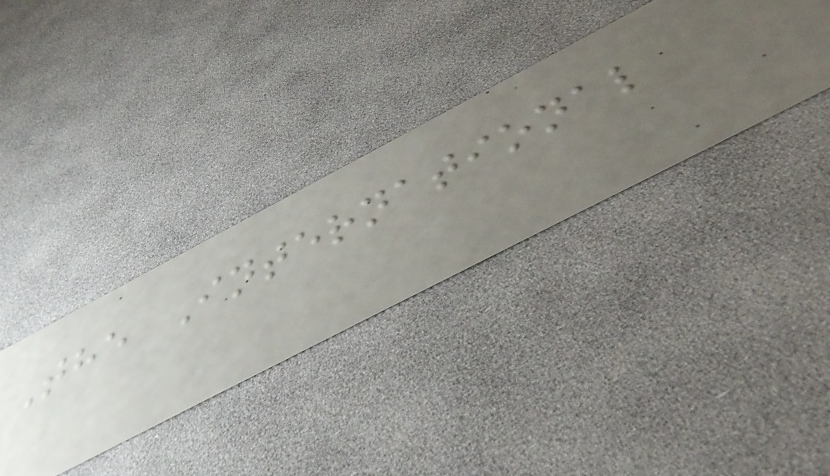The International
